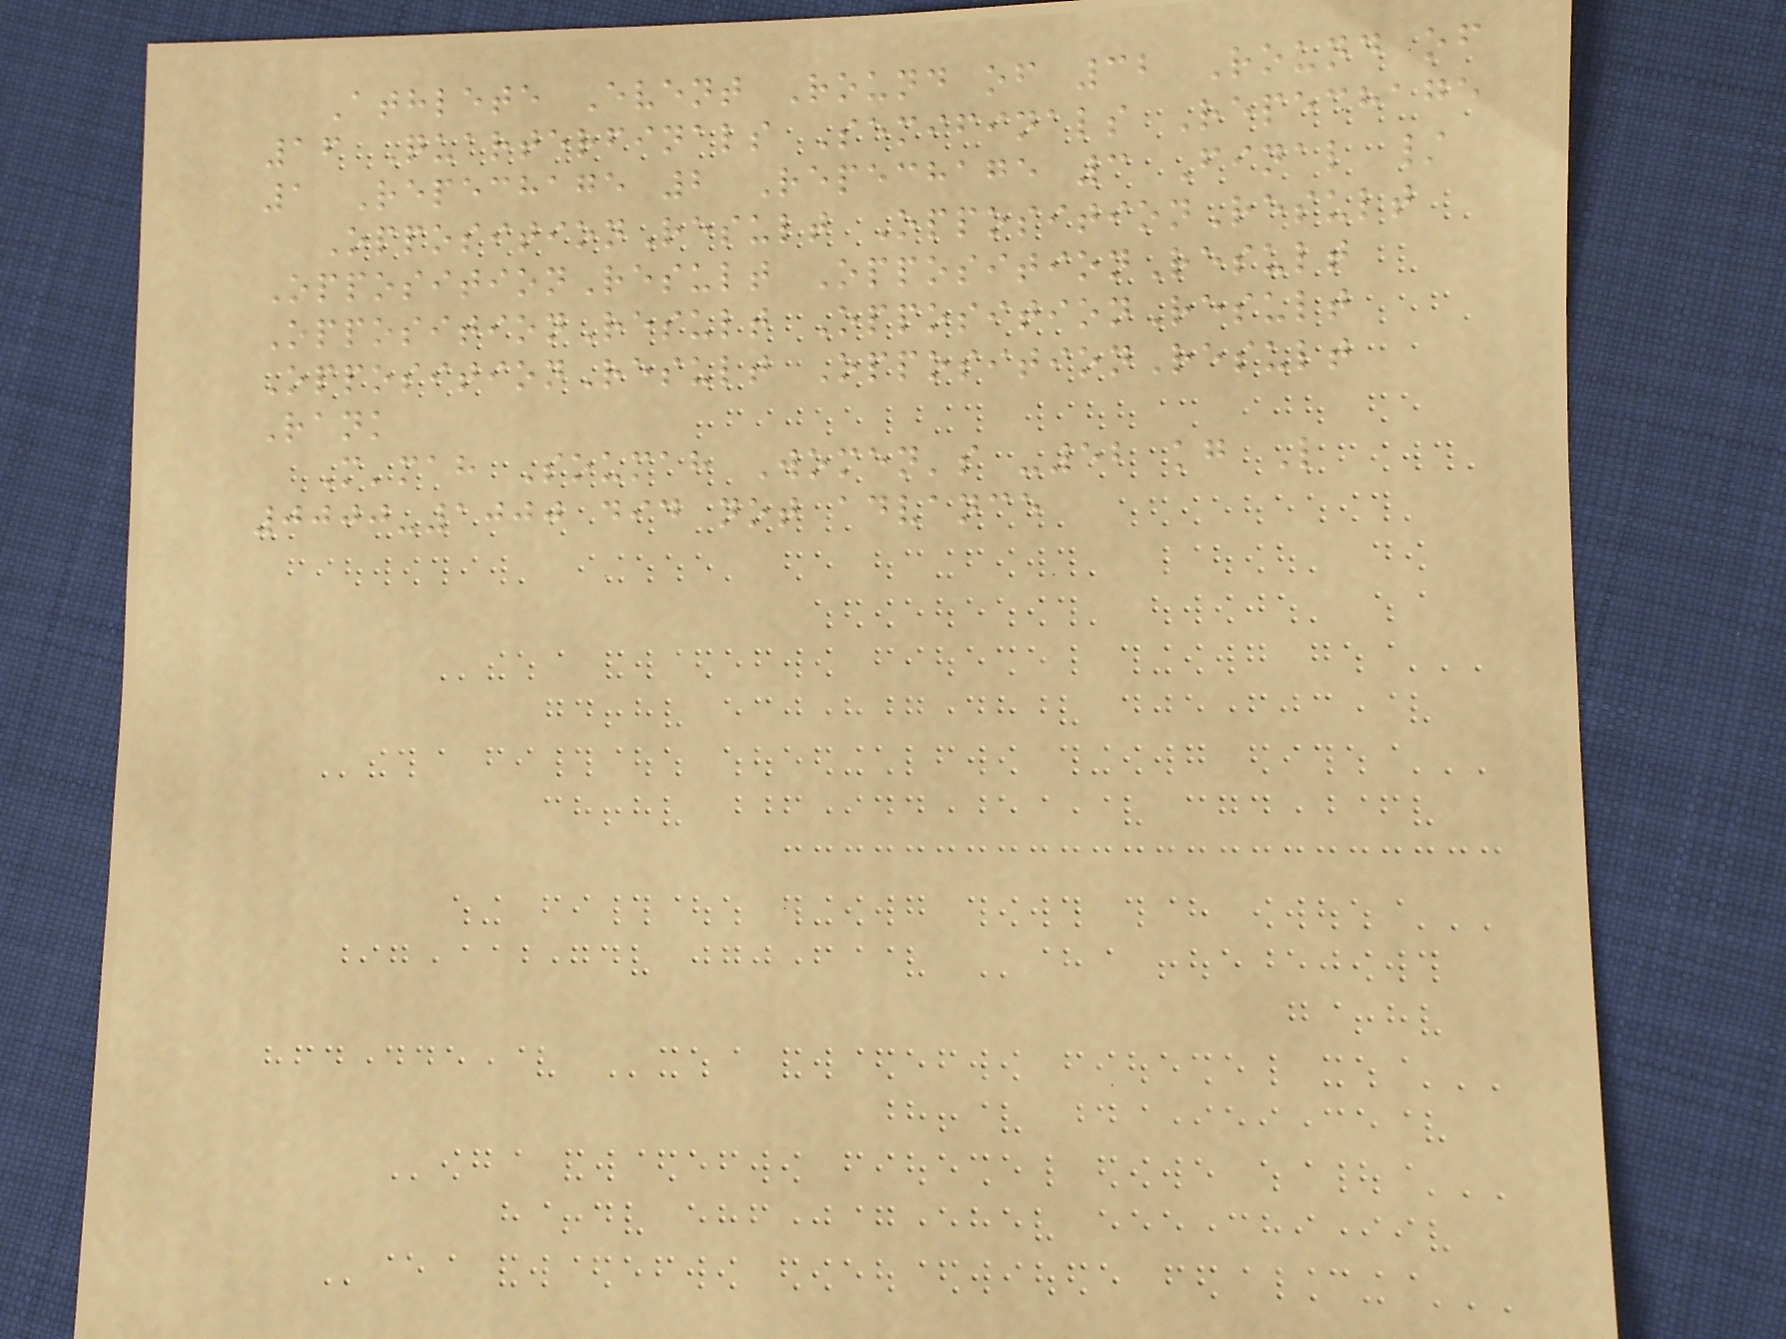Athlete Event Round of 32 Round of
16 Quarterfinals Semifinals Repechage
1 Repechage 2 Repechage 3 Final /
OppositionResult OppositionResult
OppositionResult OppositionResult
OppositionResult OppositionResult
OppositionResult OppositionResult
Rank
M'mah Soumah Women's -52 kg L
0000-1000 did not advance
